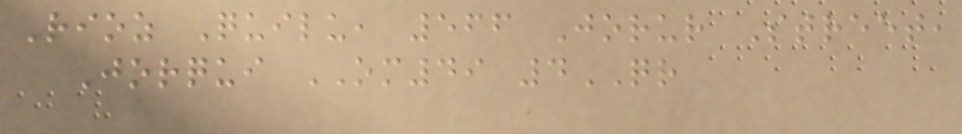Rioz Quilu, 566 Jorur Street,
Jorqui OM49 4QR
